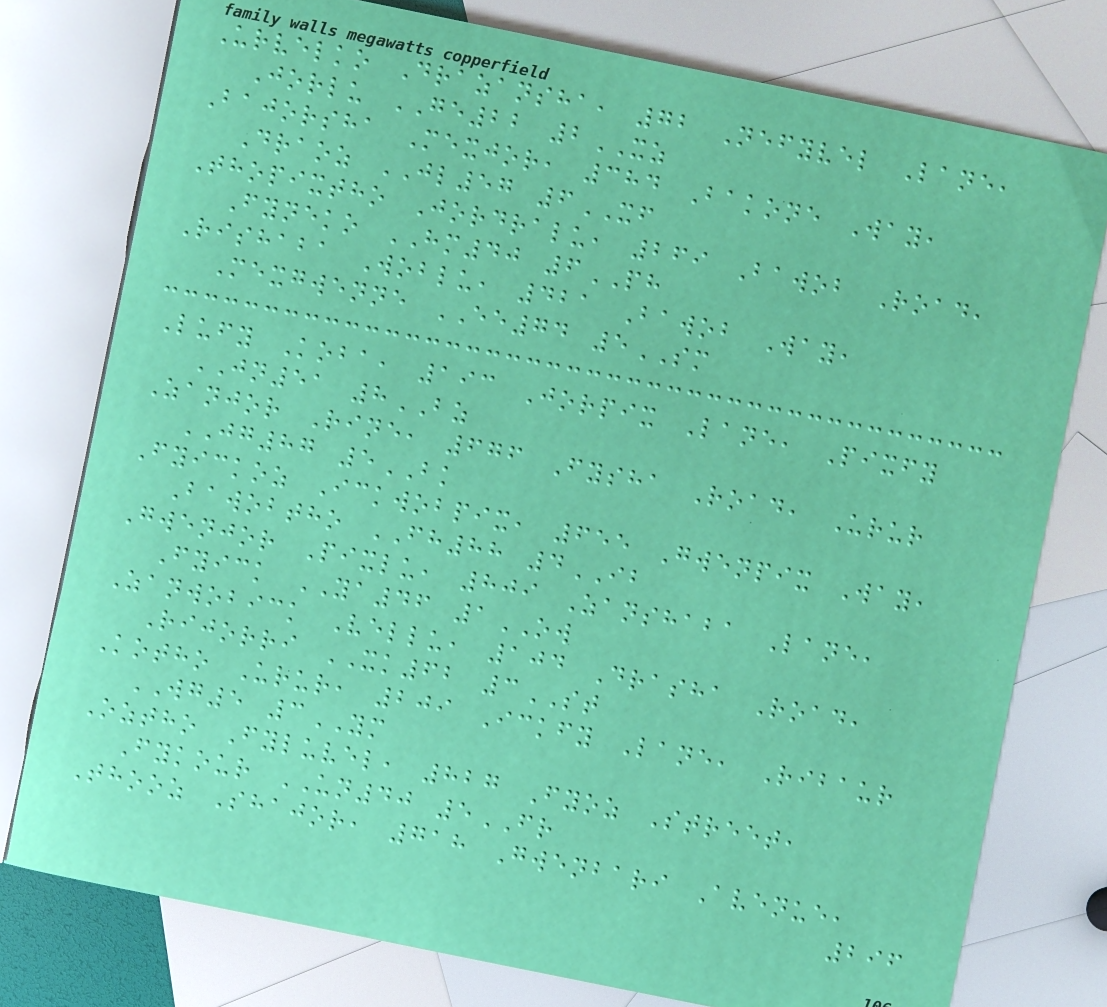Urvelko Drazansha, 72 Nefyvel Lane,
Jorlu GE22 2XZ
Bajorsha Mexjor, 384 Bakone Way,
Draoz JL57 6XF
Thopixtho Jordralu, 269 Bawob Road,
Fyneko HM40 6PH
Rishaba Woblu, 421 Bawob Way,
Mexgwenne EE74 5SM
Lufy Koba, 193 Jorpix Lane, Pixfy
JN51 8BZ
Zanjor Rine, 676 Fysha Road, Urur
JG87 5BK
Fyickoz Ickwobpix, 655 Gwenpix Way,
Bawobtho FH88 4IB
Gwenjor Pixlu, 809 Zanshaba Lane,
Fyick YA46 1OW
Zanwobick Vellu, 104 Drasha Road,
Rijorri XK62 3ST
Kotho Urur, 209 Ickfy Lane, Ribaur
WG5 3YM
Oztho Fyluvel, 827 Fyoz Street,
Fykour UN40 5FR
Thooz Shajor, 718 Gwenbari Avenue,
296
